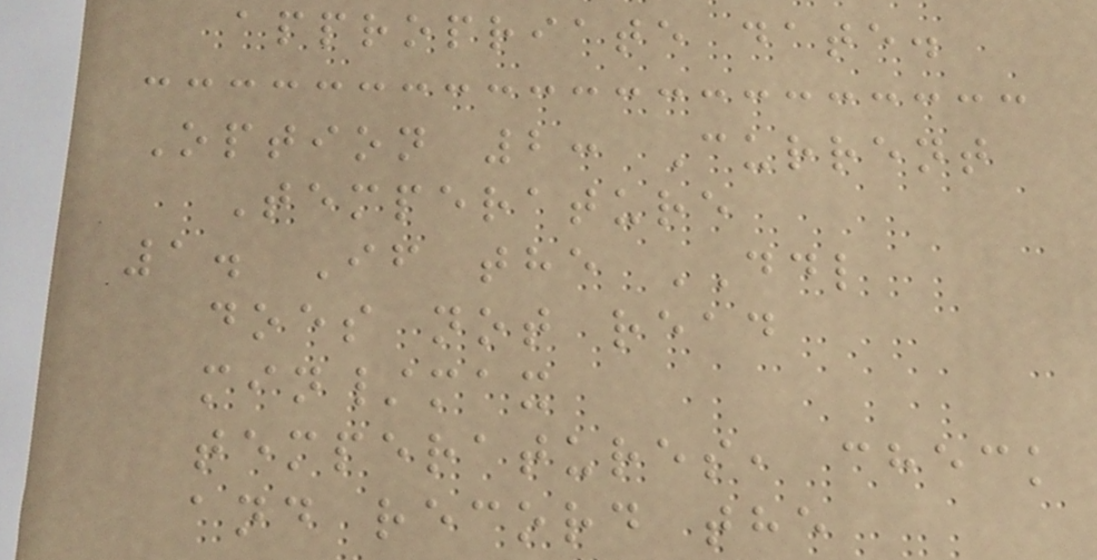appropriate date.
Option 2: Current
Temperature
1. If the DDL
does not read
min/max
temperatures, check
and record the
